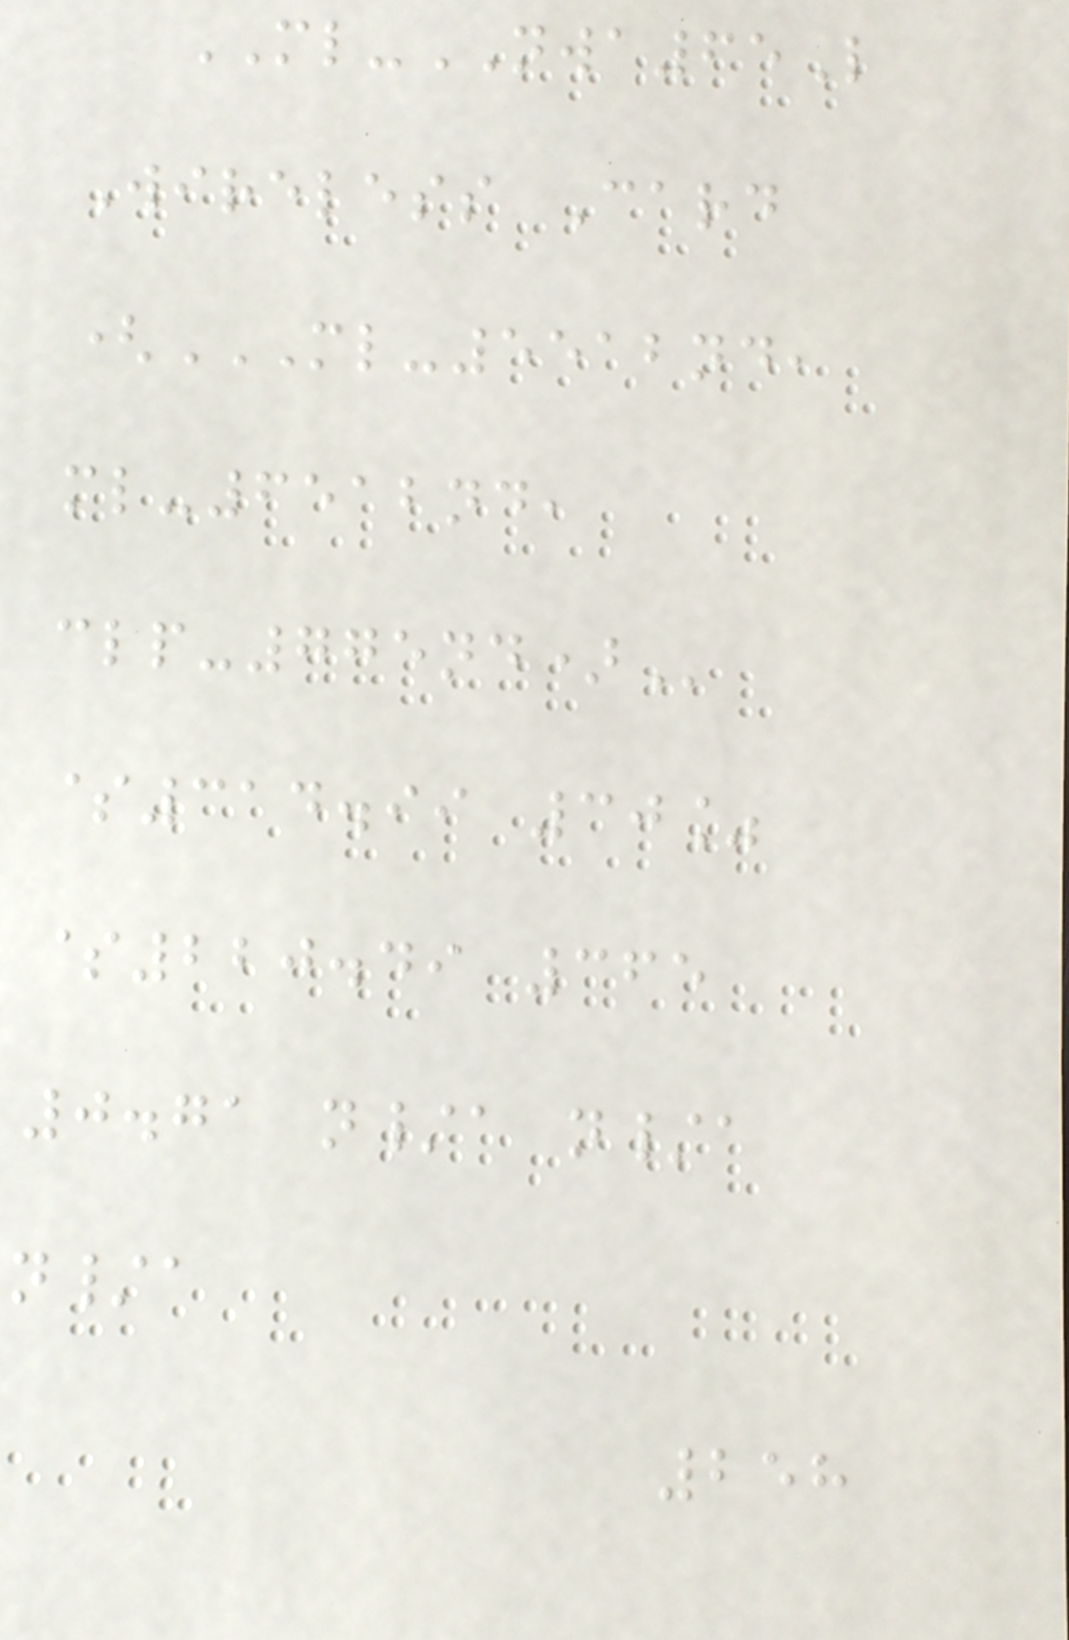ML-NWA65L
Wireless Card
(ML-5512ND,
ML-6512ND,
CLP-775ND)
$314.99 30%
$220.49 365
0.71 n/a n/a
n/a
258
